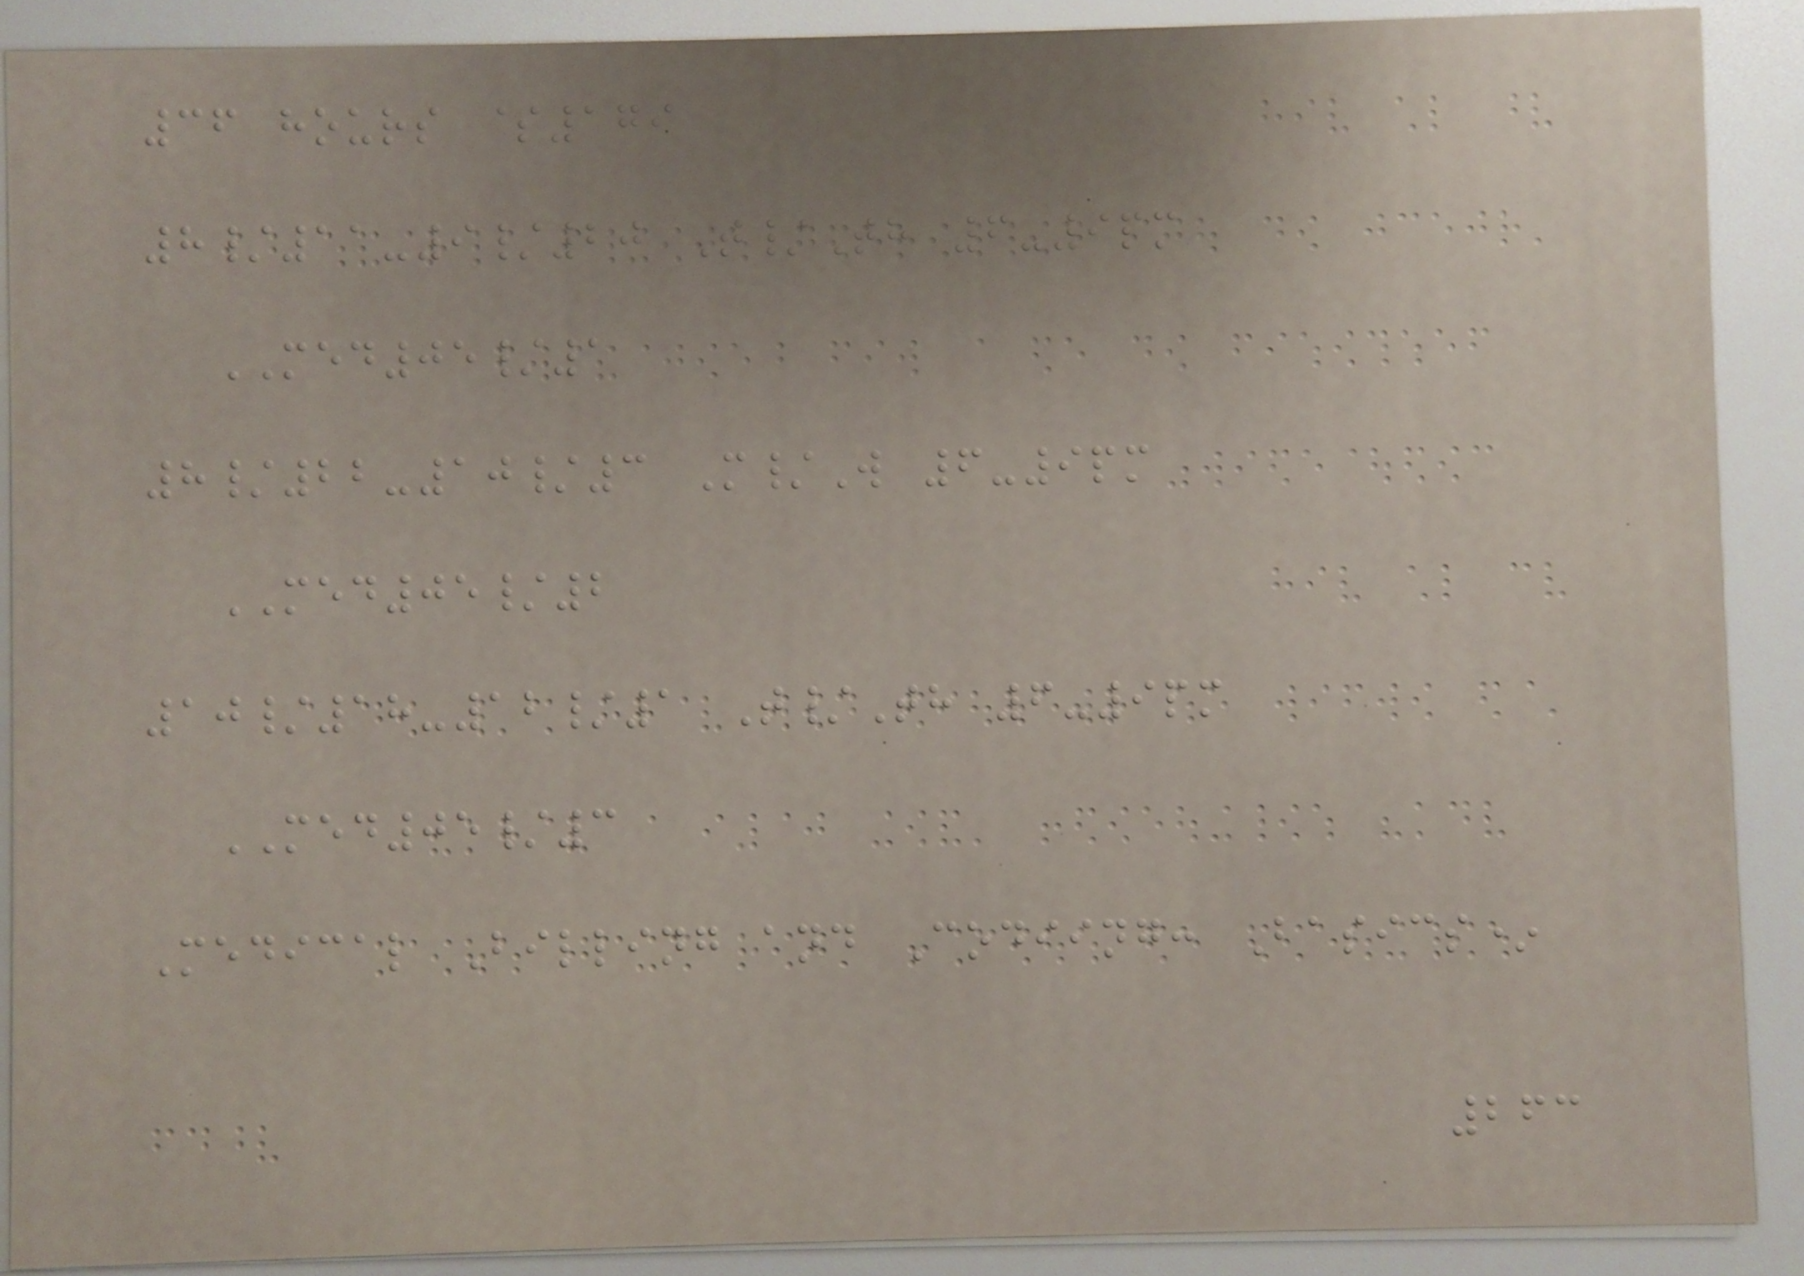36 hours $179
8/11-9/20 T/Th 6-9pm
MED05/1
8/22-10/3 M/W 6-9pm
MED05/2
10/18-12/1 T/Th 6-9pm
MED05/3
Medical Billing and Codiing: Basics*
263
